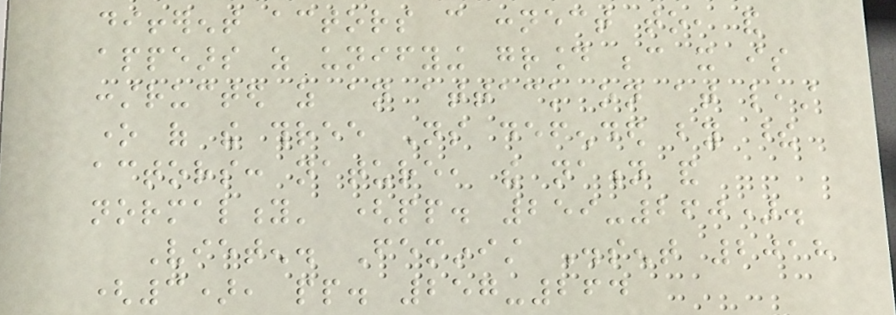different actors can connect to, and
appears as unifying ground because it is
constructed as an attack on at least
one of the three Ns defended by these
actors: nature, the nation and
normality' (pp. 259-260).
Vieten. Feminist Dissent 2018
(3), pp. 257-264
